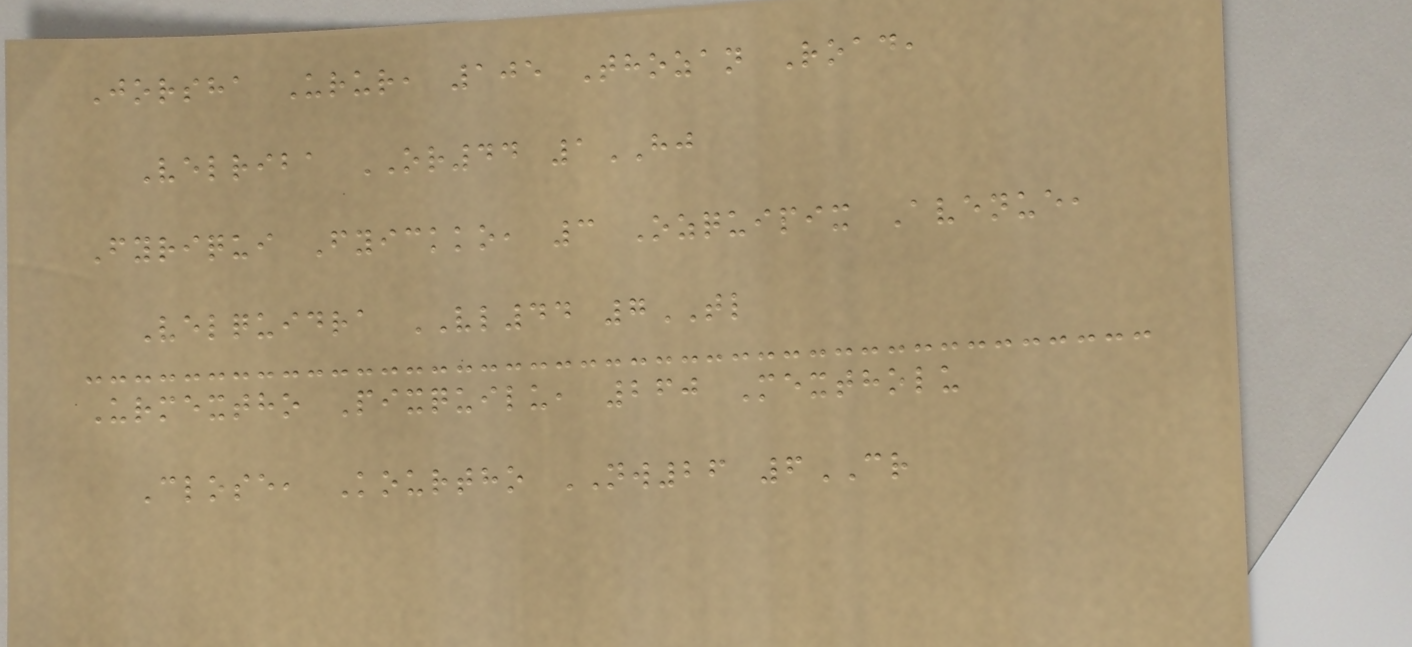Jorsha Urur, 105 Thozan Road,
Velriba OR44 1HJ
Fyriqui Fyickko, 3 Ozquipix Avenue,
Velquidra VL44 7TL
Urmextho Pixquilu, 260 Mextholu
Close, Kourtho NW26 6CR
